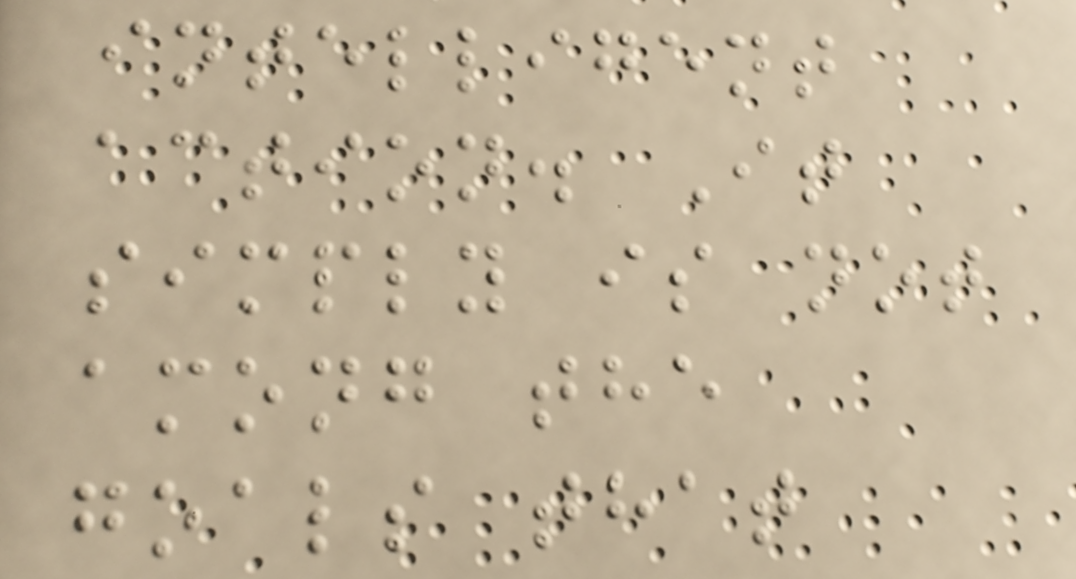intelligent
action. It
simply is not
among the
goals that
